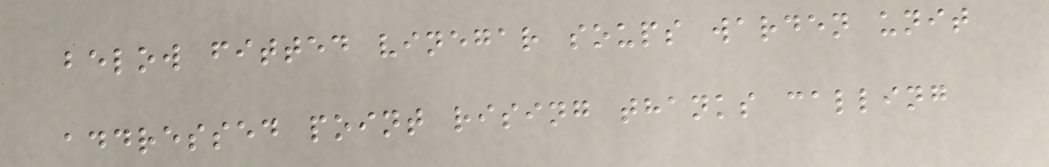below fitted vinegar soups warden unit
addressed point rising thanks calling
